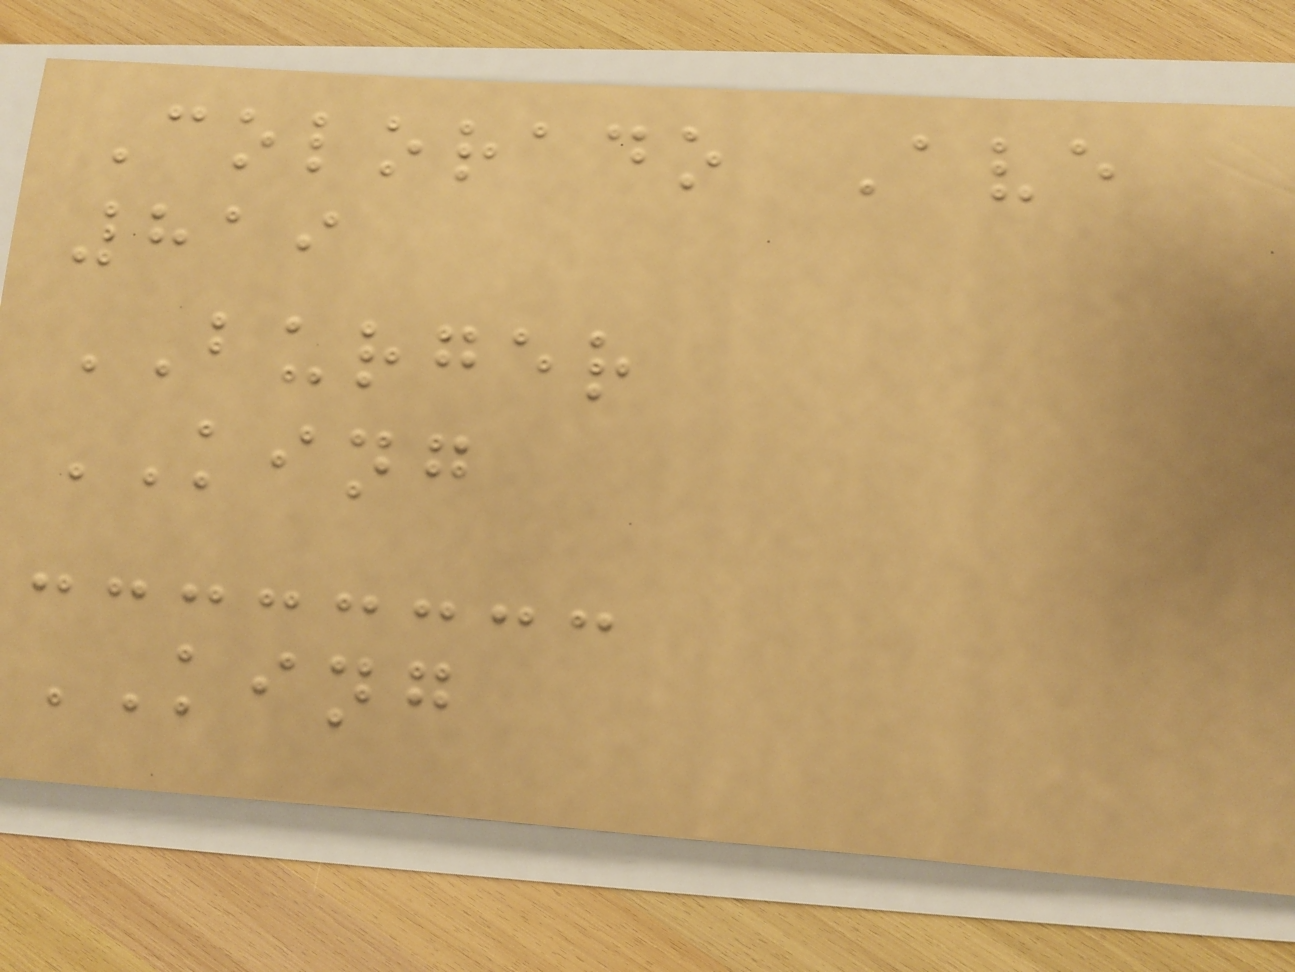Colorado Ave
819
BURGER
KING
KING
